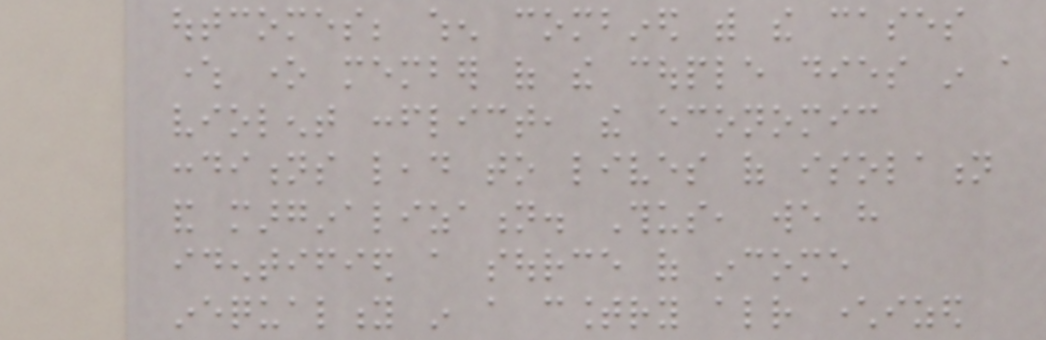outcomes; when combined with the cases
where one member of the couple dies in a
violent conflict, the economic
conditions lead to lives of isolation
and marginalization. Thus, we have
identified a source of income
inequality in a country already characterized
